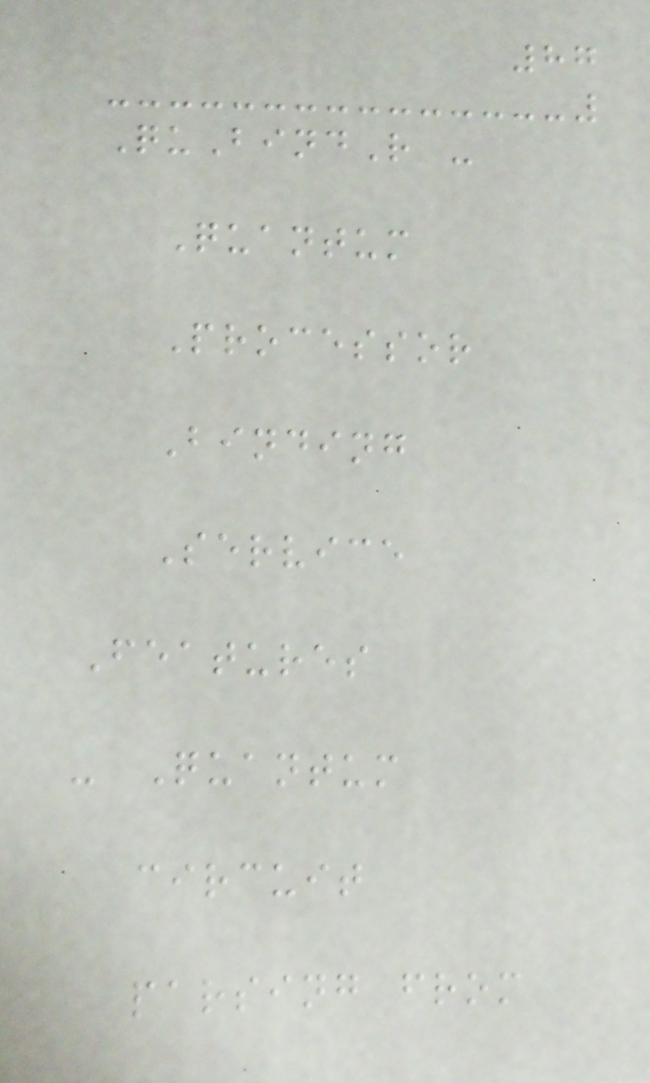87
QuBindR -
Quantum
Processor
Binding
Service
Features
- Quantum
circuit
parsing from
